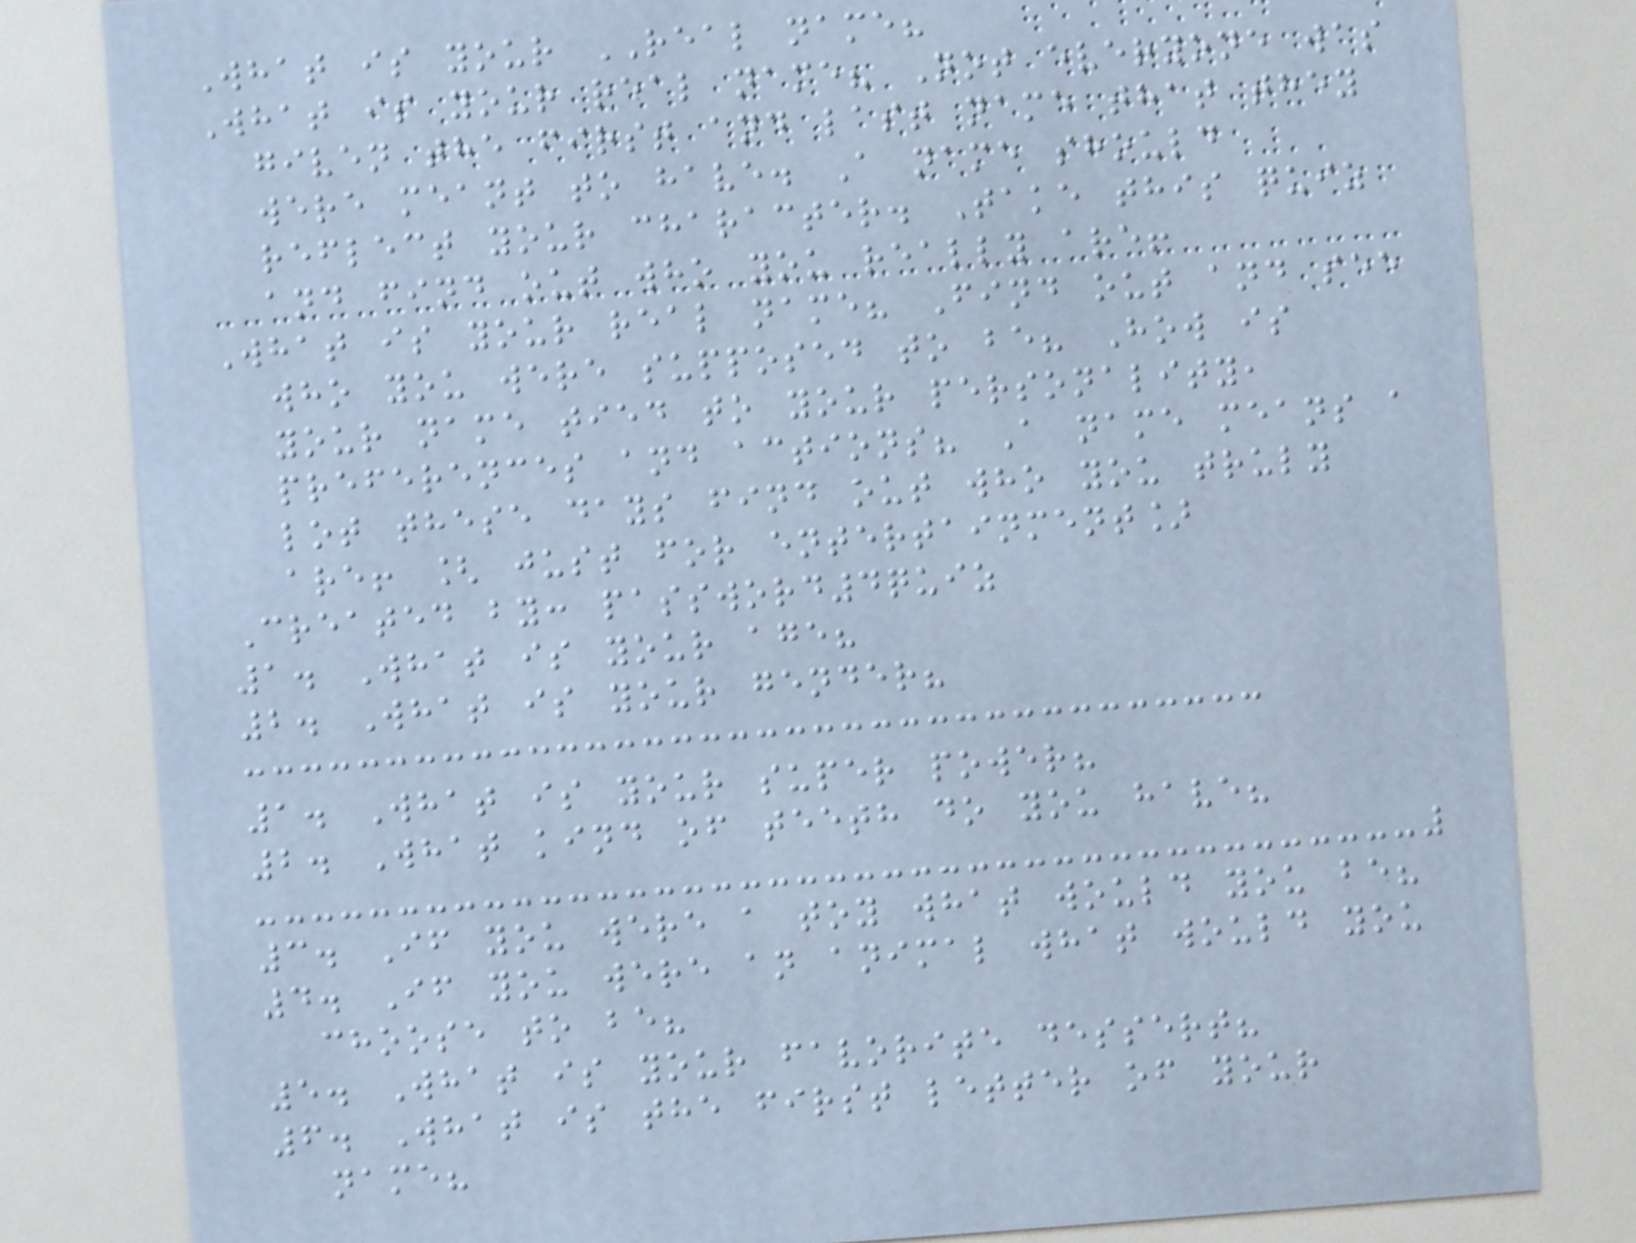What is your REAL name?
What is your real name? Not everyone was
given the first and last name that they
were meant to have. A name should
reflect your character. Take this quiz
and find out who you really are!
What is your real name? Find out and see
who you were supposed to be? How is
your name tied to your personality,
preferences and actions? A name means a
lot these days find out who you truly
are! [ just for entertainment]
Created by: password4quiz
1. What is your age?
2. What is your gender?
1. What is your super power?
2. What kind of teeth do you have?
3. If you were a toy what would you be?
4. If you were an animal what would you
choose to be?
5. What is your favorite dessert?
6. What is the first letter of your
name?
